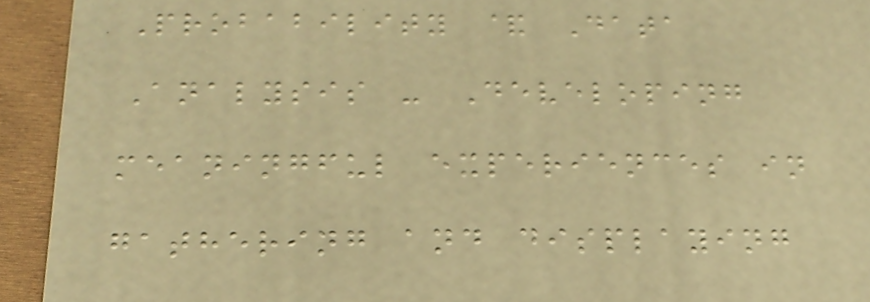Probability & Data
Analysis - Developing
meaningful experiences in
gathering and displaying
